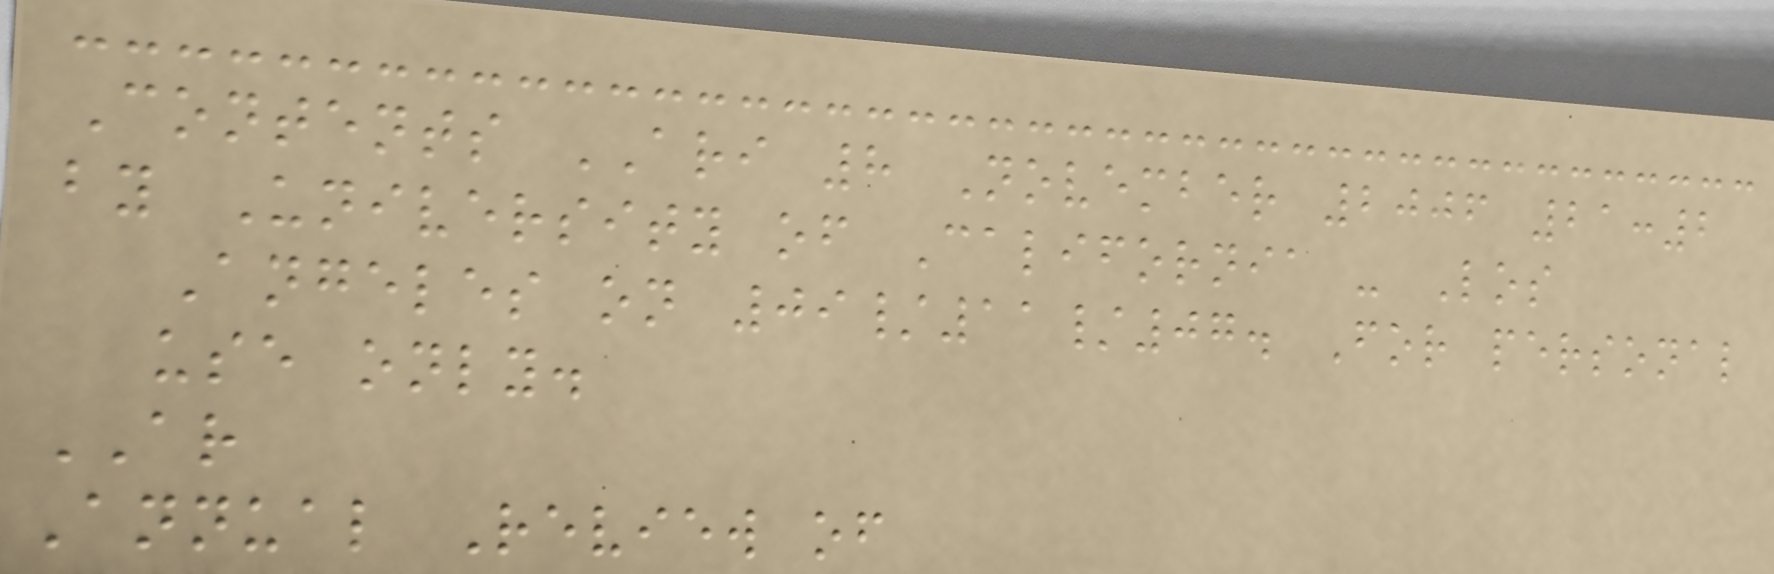Contents ARI 8 November 2006 21:2
by University of California - Los
Angeles on 09/11/07. For personal
use only.
AR
Annual Review of
